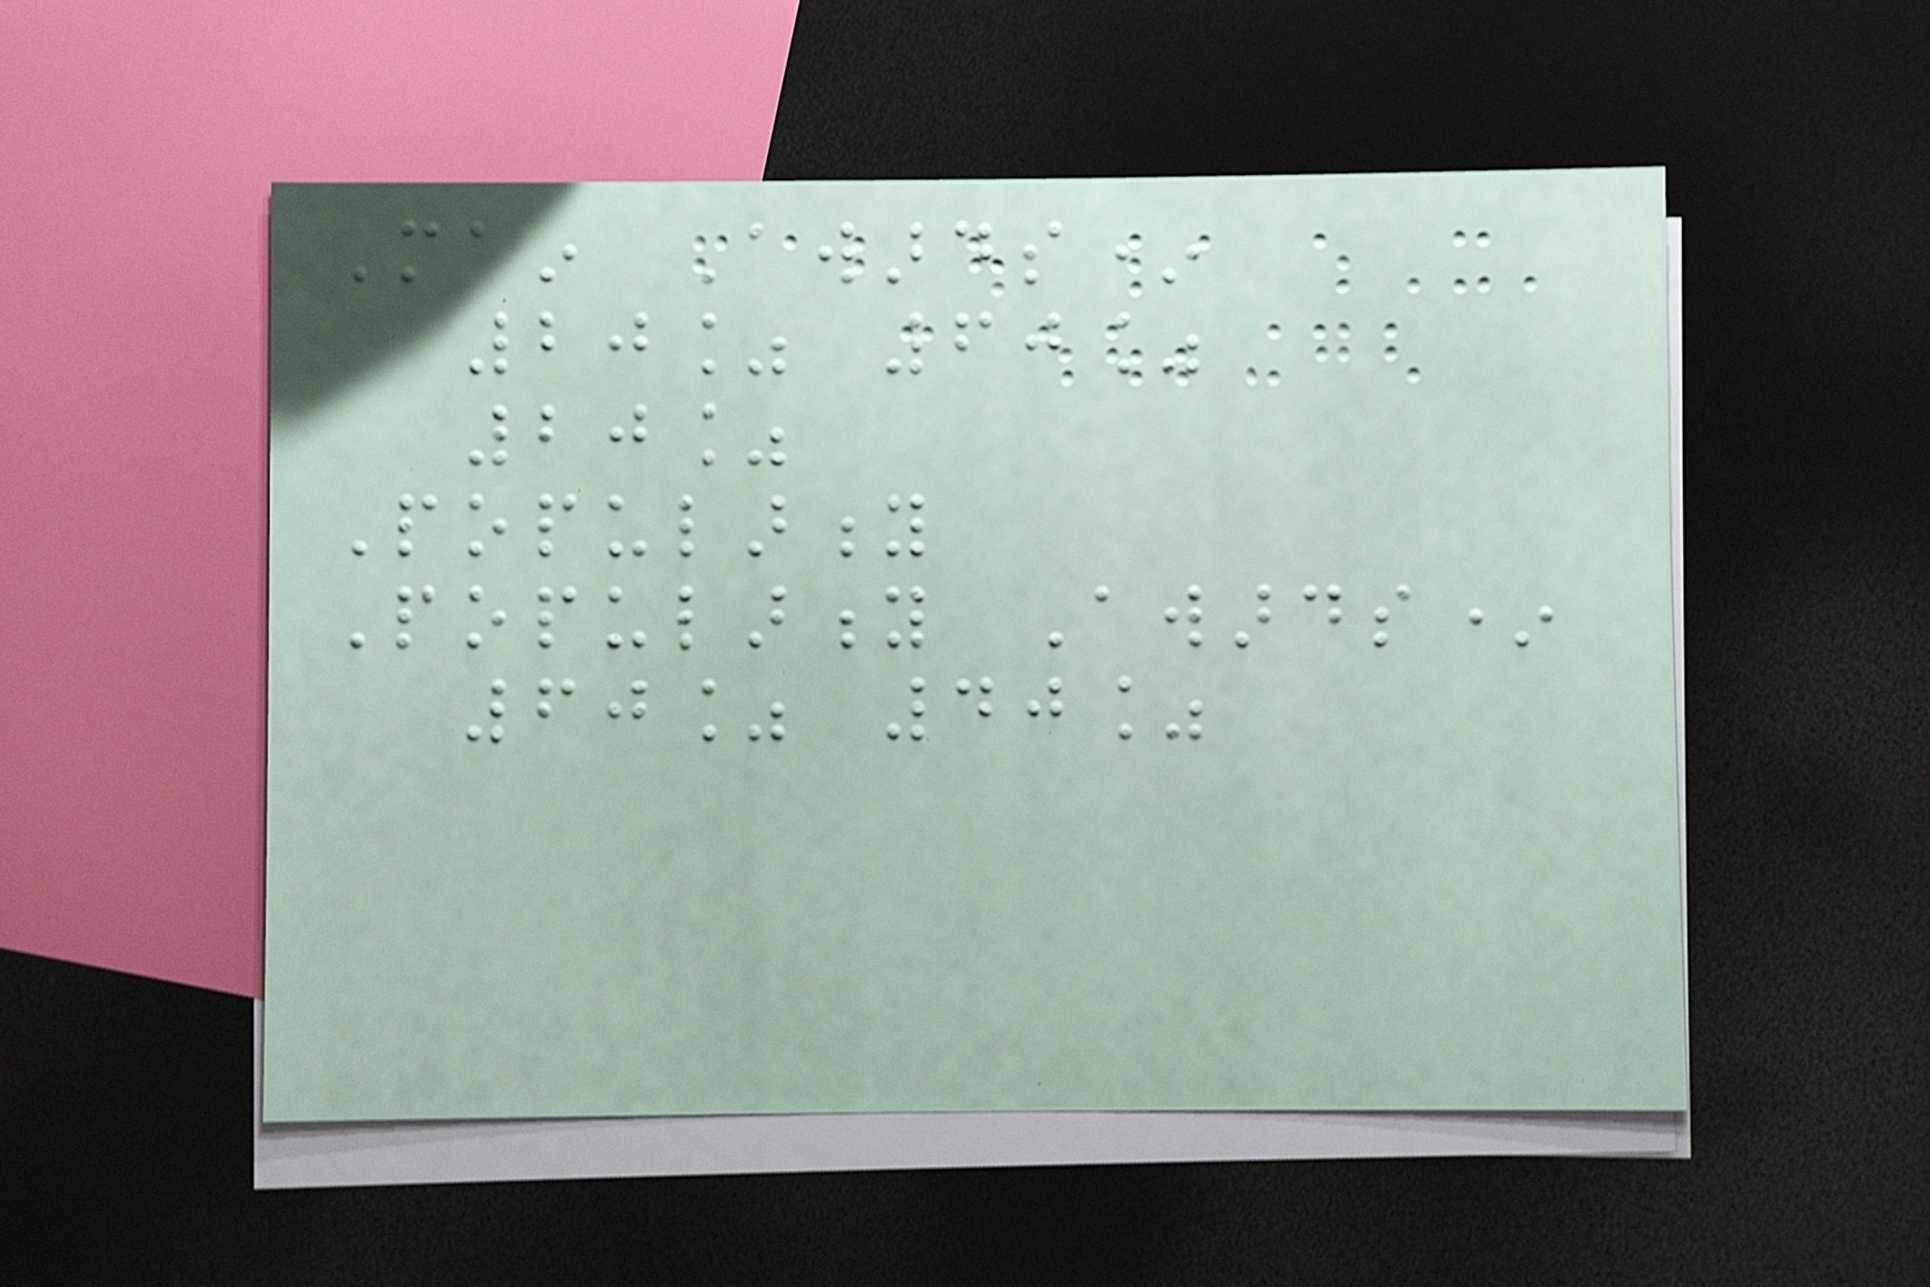Main Awards*
20% 60%
20%
Popularity
Popularity Awards*
60% 40%
